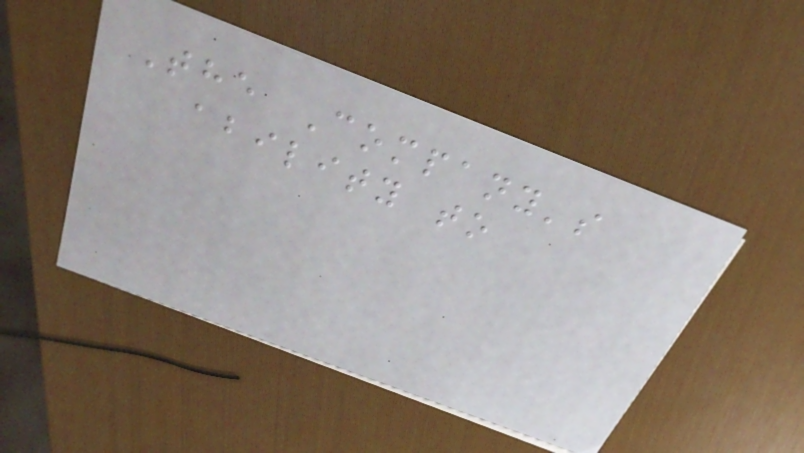The Company's
ability to
